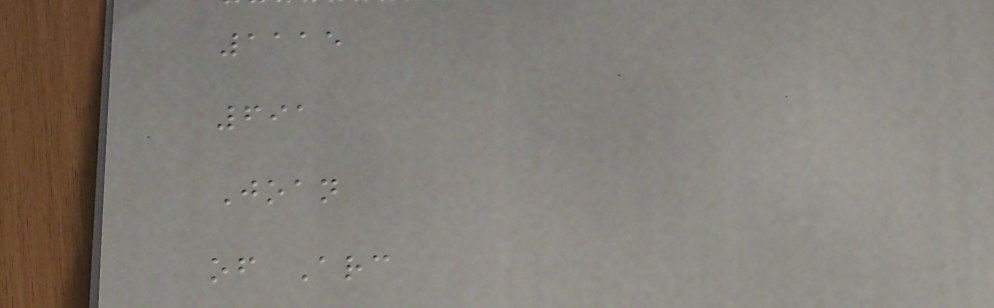1115
691
Joan
of Arc
